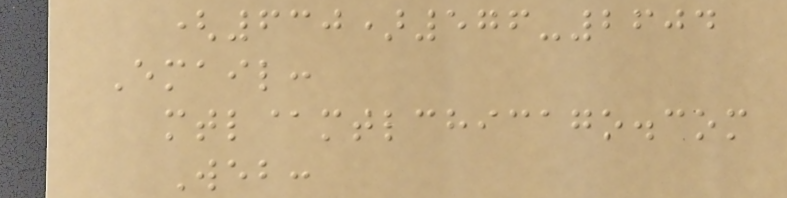(630)576-2604
Email:
mtl@mtlchicago.com
Web:
